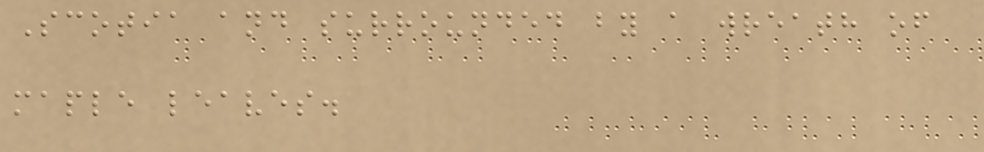Scotia and surrounded by a wreath of
maple leaves.
